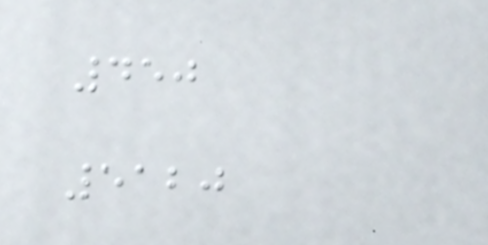450
5120
